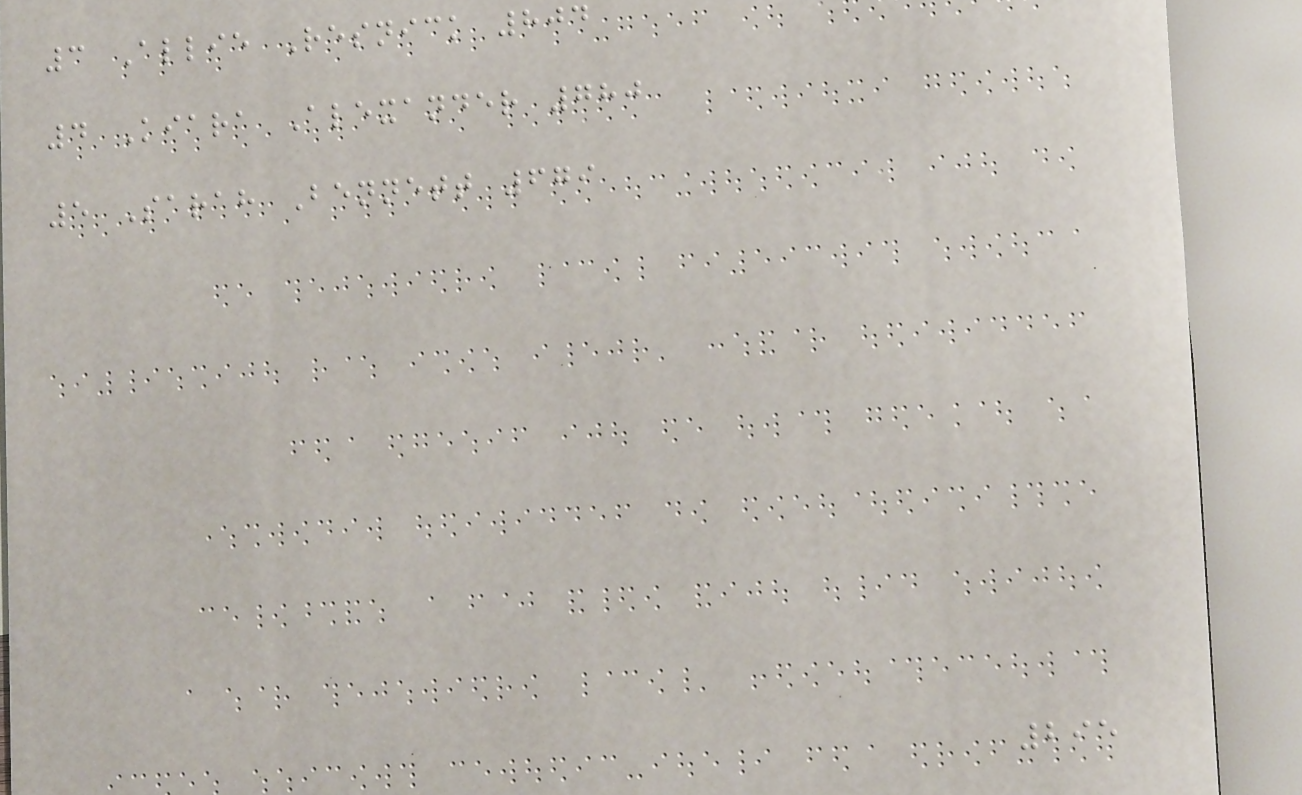3 Allie Resnick 804
4 Kiara Alexander 780
5 Sarah Bennett 679
295
